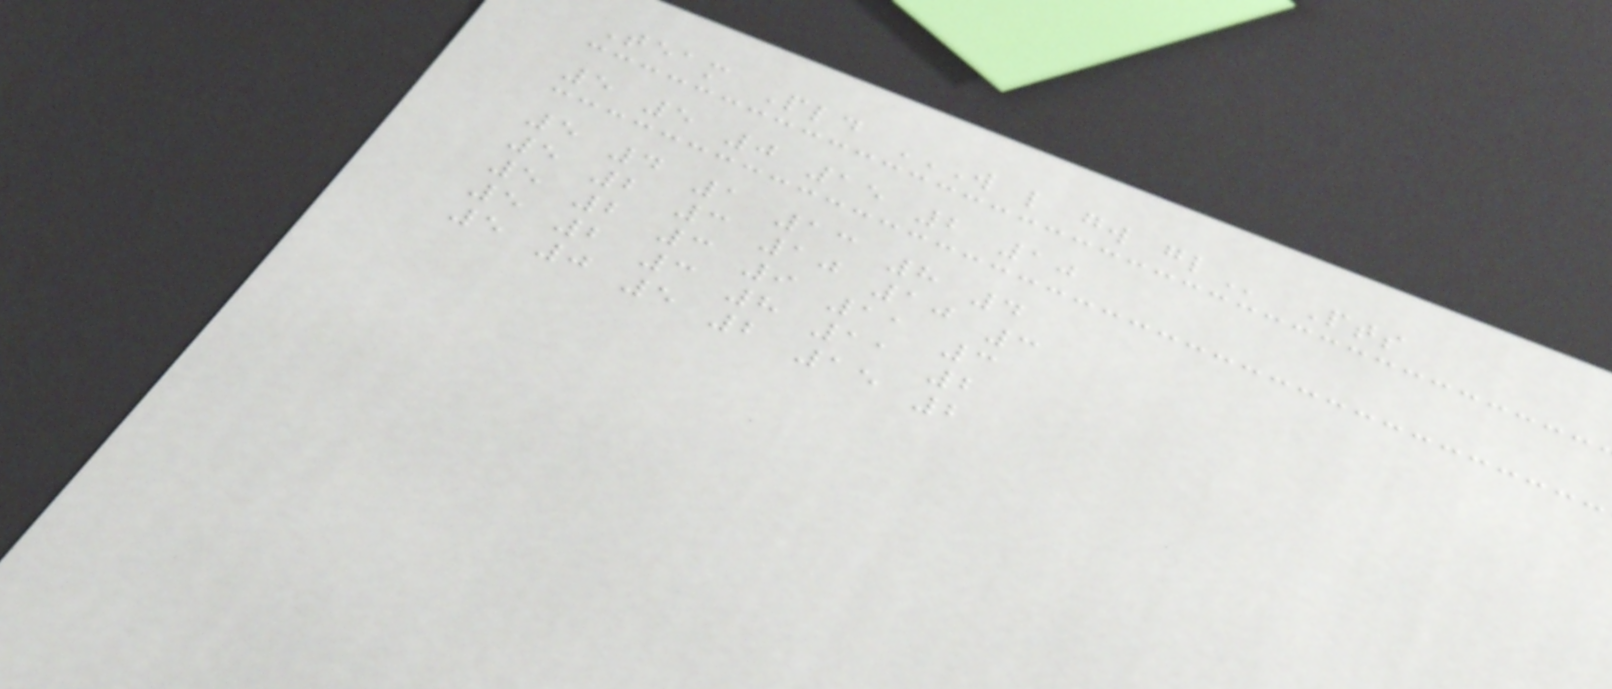Team Pld W L GW GL Pts
5 5 0 15 2 10
5 4 1 13 8 4
5 2 3 10 10 3
5 2 3 9 11 3
5 2 3 8 11 2
5 0 5 2 15 2
